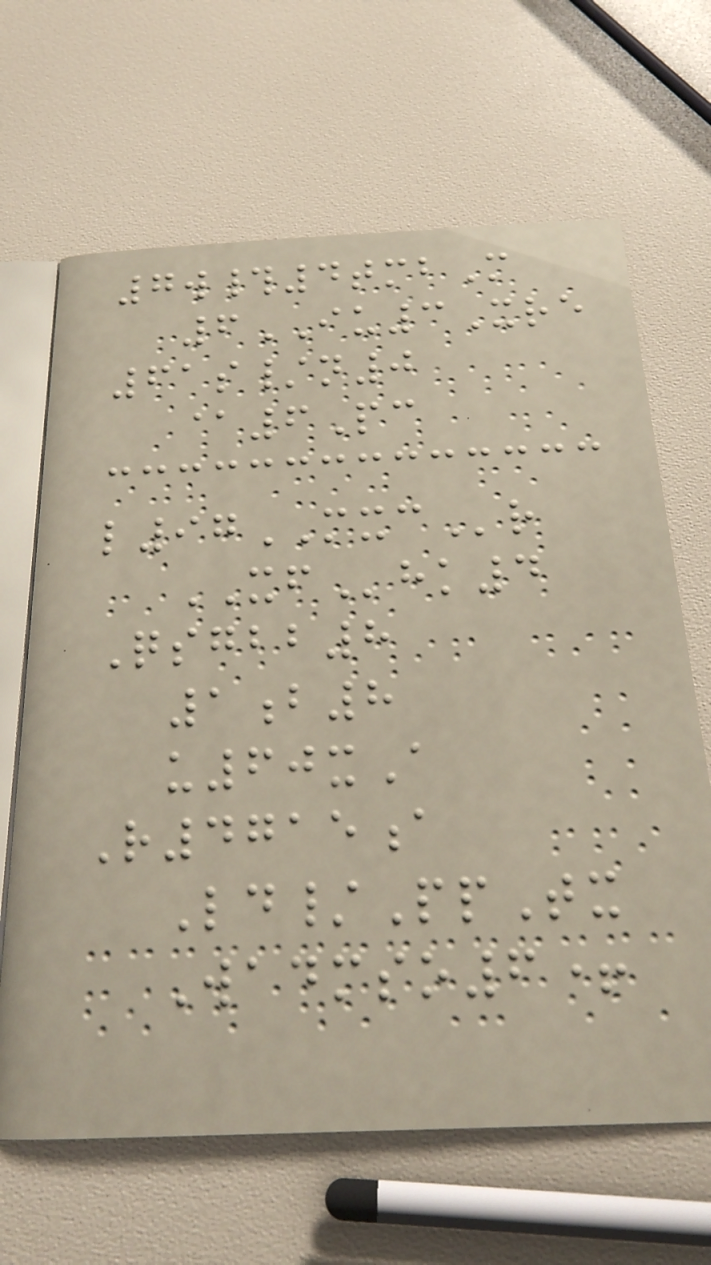7w#4tmbM
6IU3Xre
61s/n0
@6Pc
l97MXCr
XFhk4
Qsgbb8
1b8
u60xA
R4715a
Ld/PpTx
Wadmso6+
